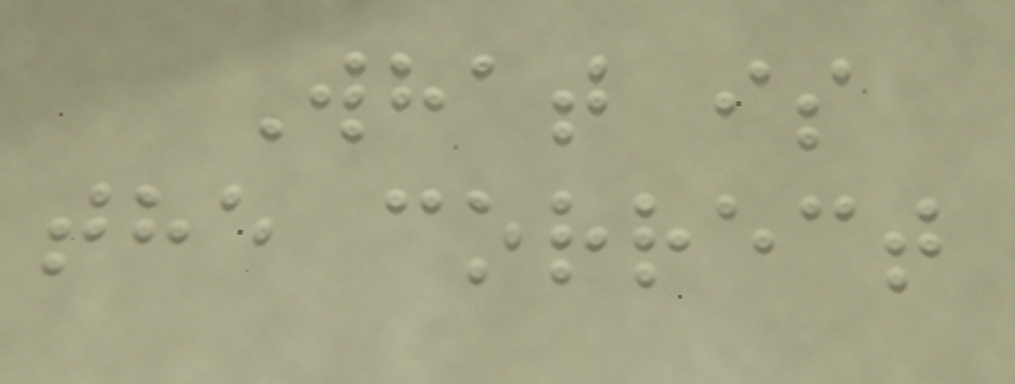What is
the correct
